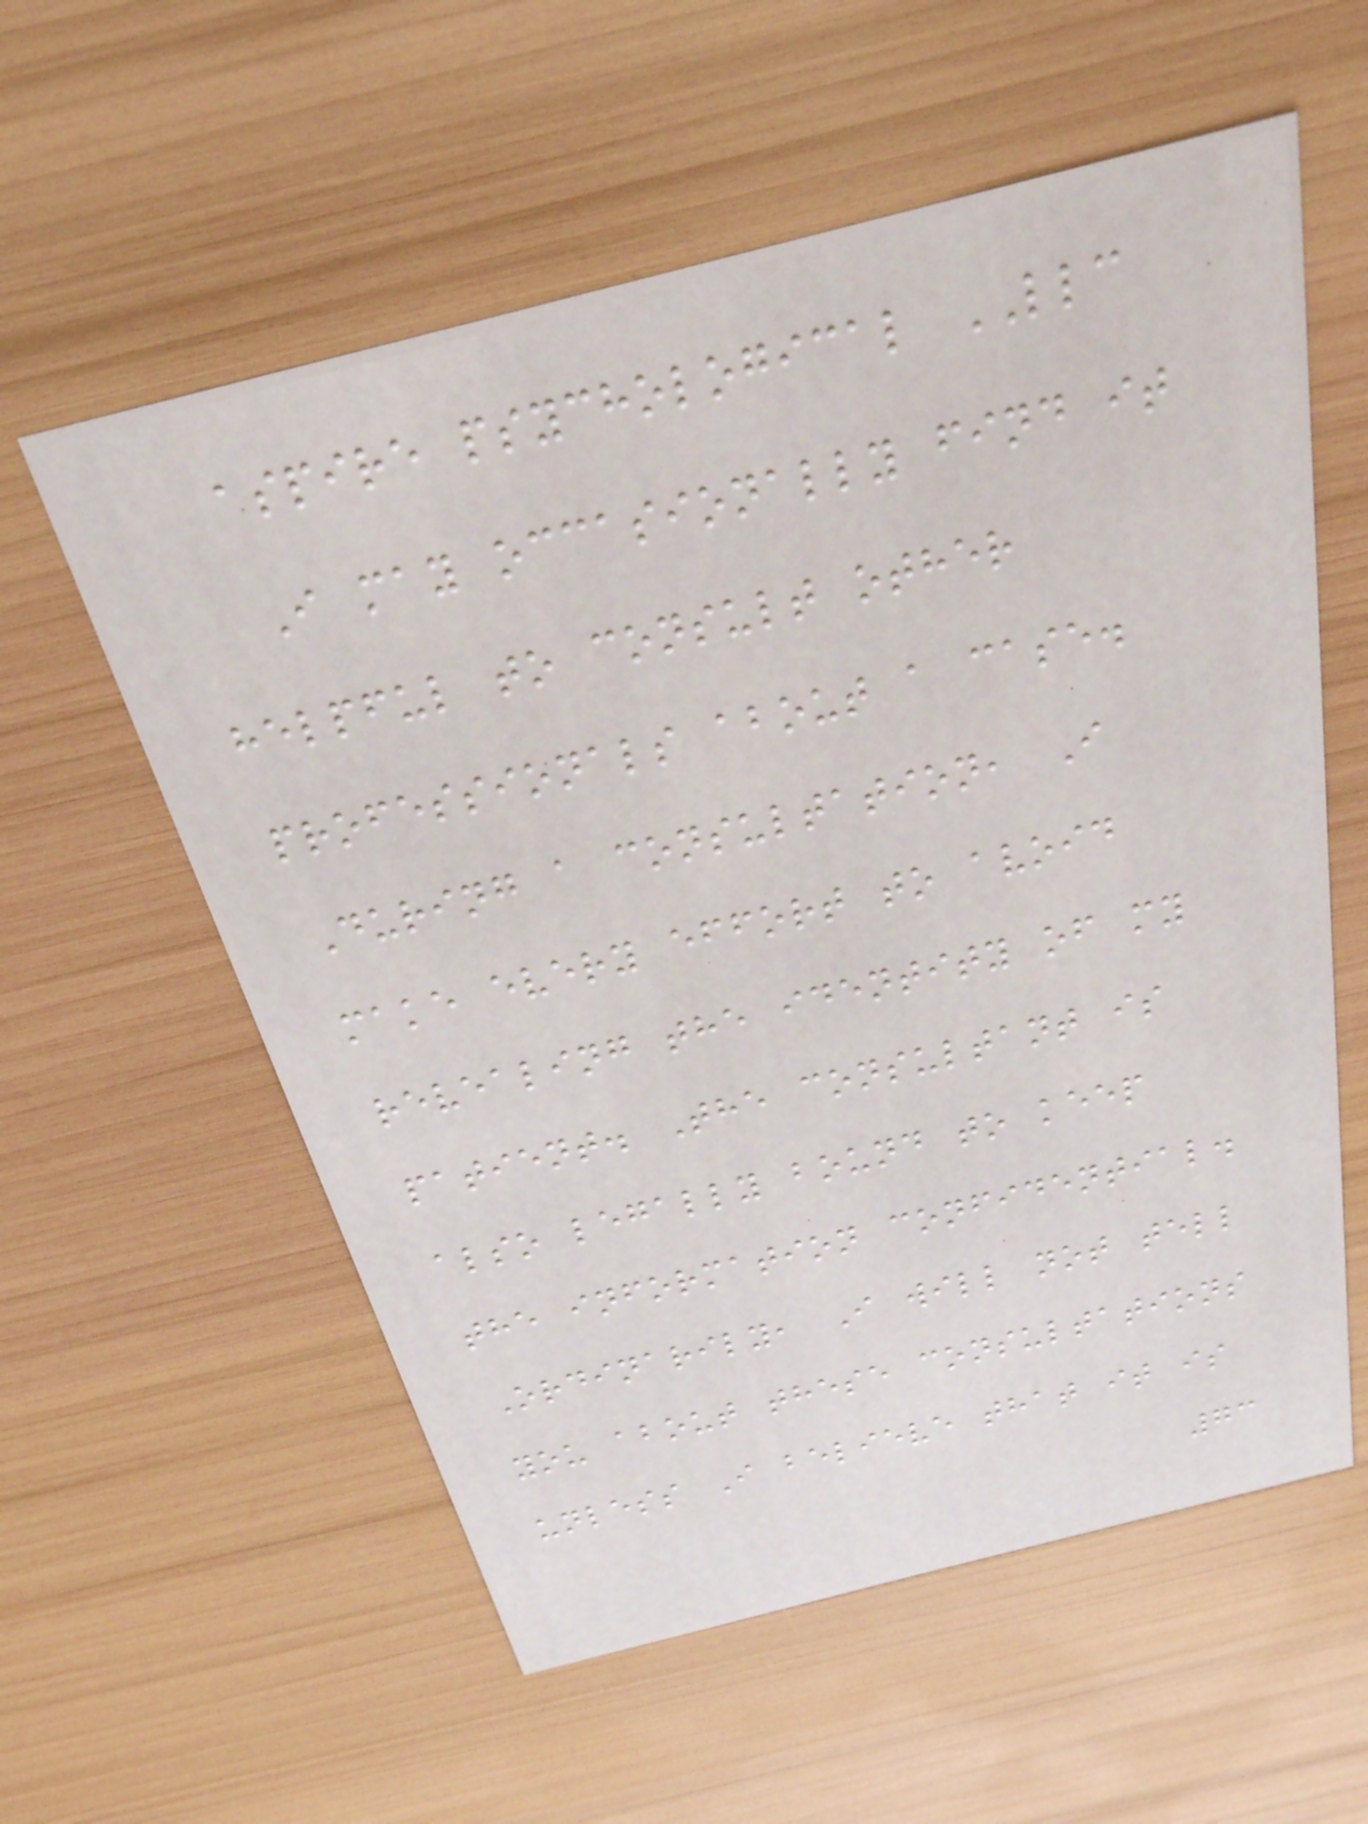aspire psychological LLC
I may occasionally find it
helpful to consult other
professionals about a case.
During a consultation, I
make every effort to avoid
revealing the identity of my
patient. The consultant is
also legally bound to keep
the information confidential.
Ordinarily, I will not tell
you about these consultations
unless I believe that it is
73
